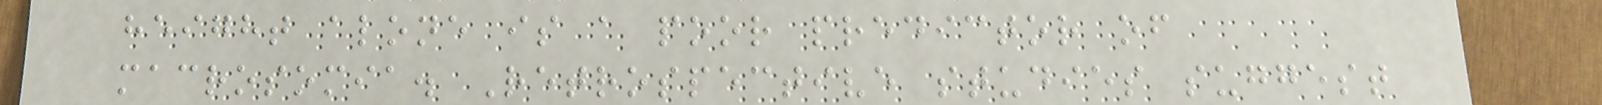height alone is a poor predictor of
macrosomia. Retrospective studies suggest
